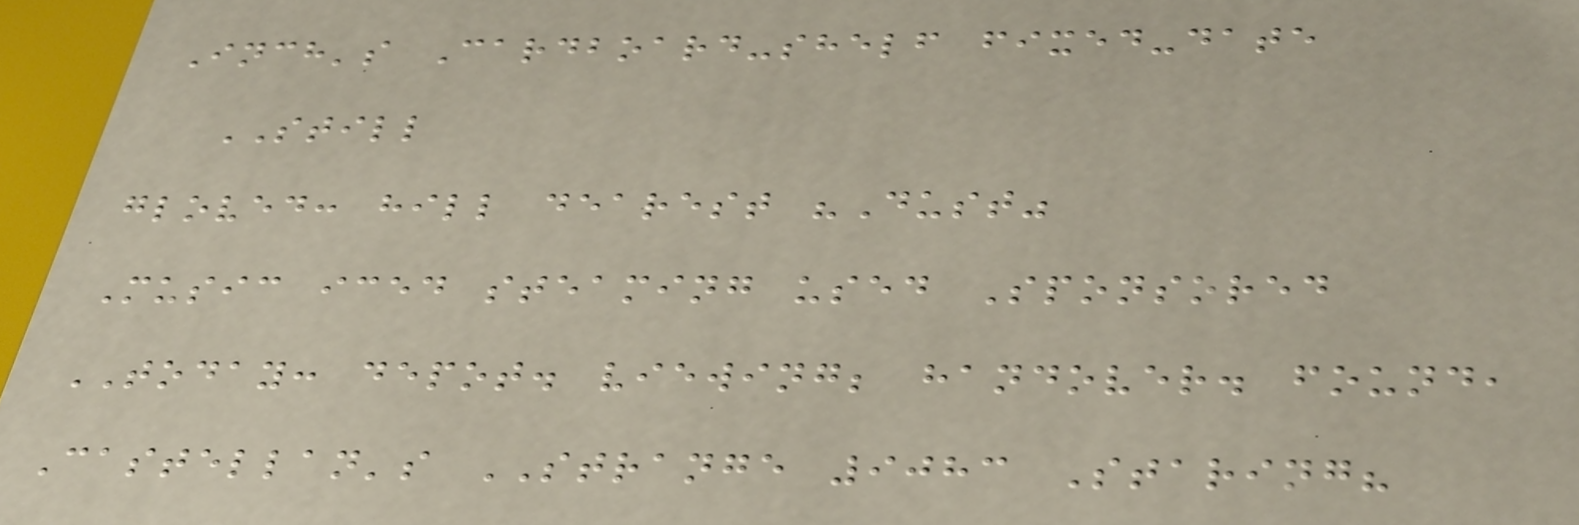Inch's Cardboard-shelf fixed-date
STILL
gloved: hill dearest "Dust"
Music iced steaming used Sponsored
TODAY: depot. viewing; handover. found,
Castellan's STRANGE 9083 Staring?
